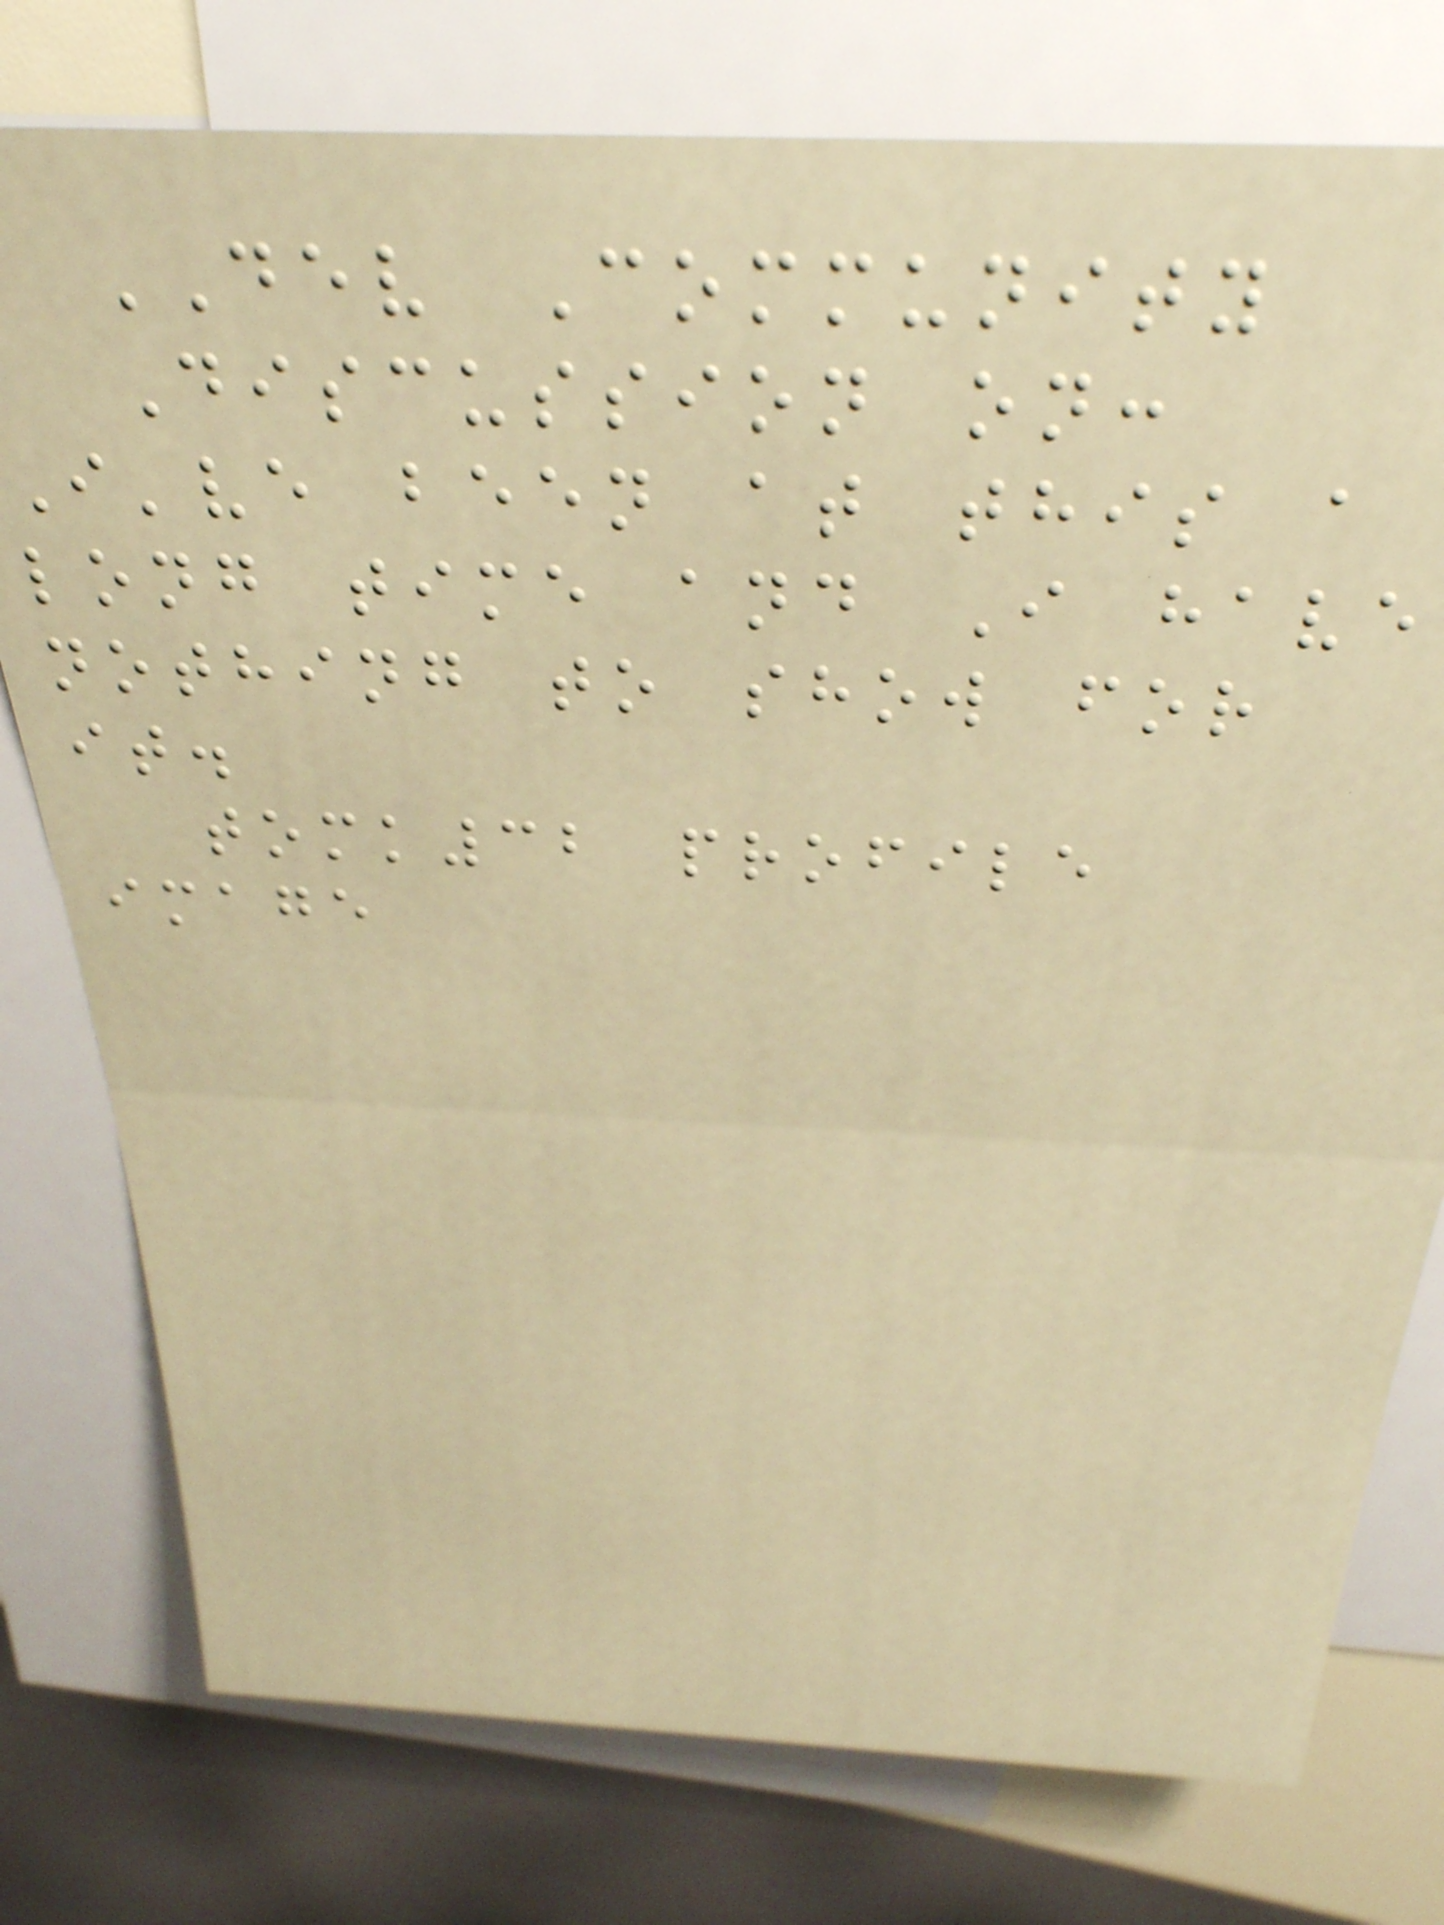DEV Community
Discussion on:
i've been at this a
long time and I have
nothing to show for
it.
tomk32 profile
image
